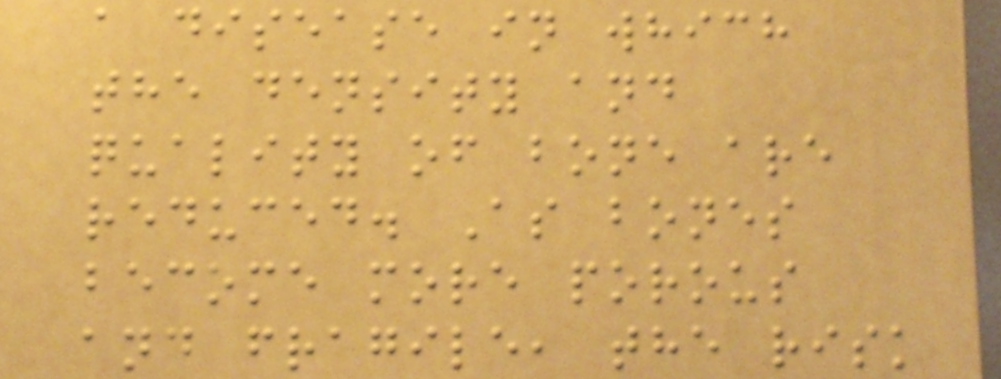a disease in which
the density and
quality of bone are
reduced. As bones
become more porous
and fragile, the risk
